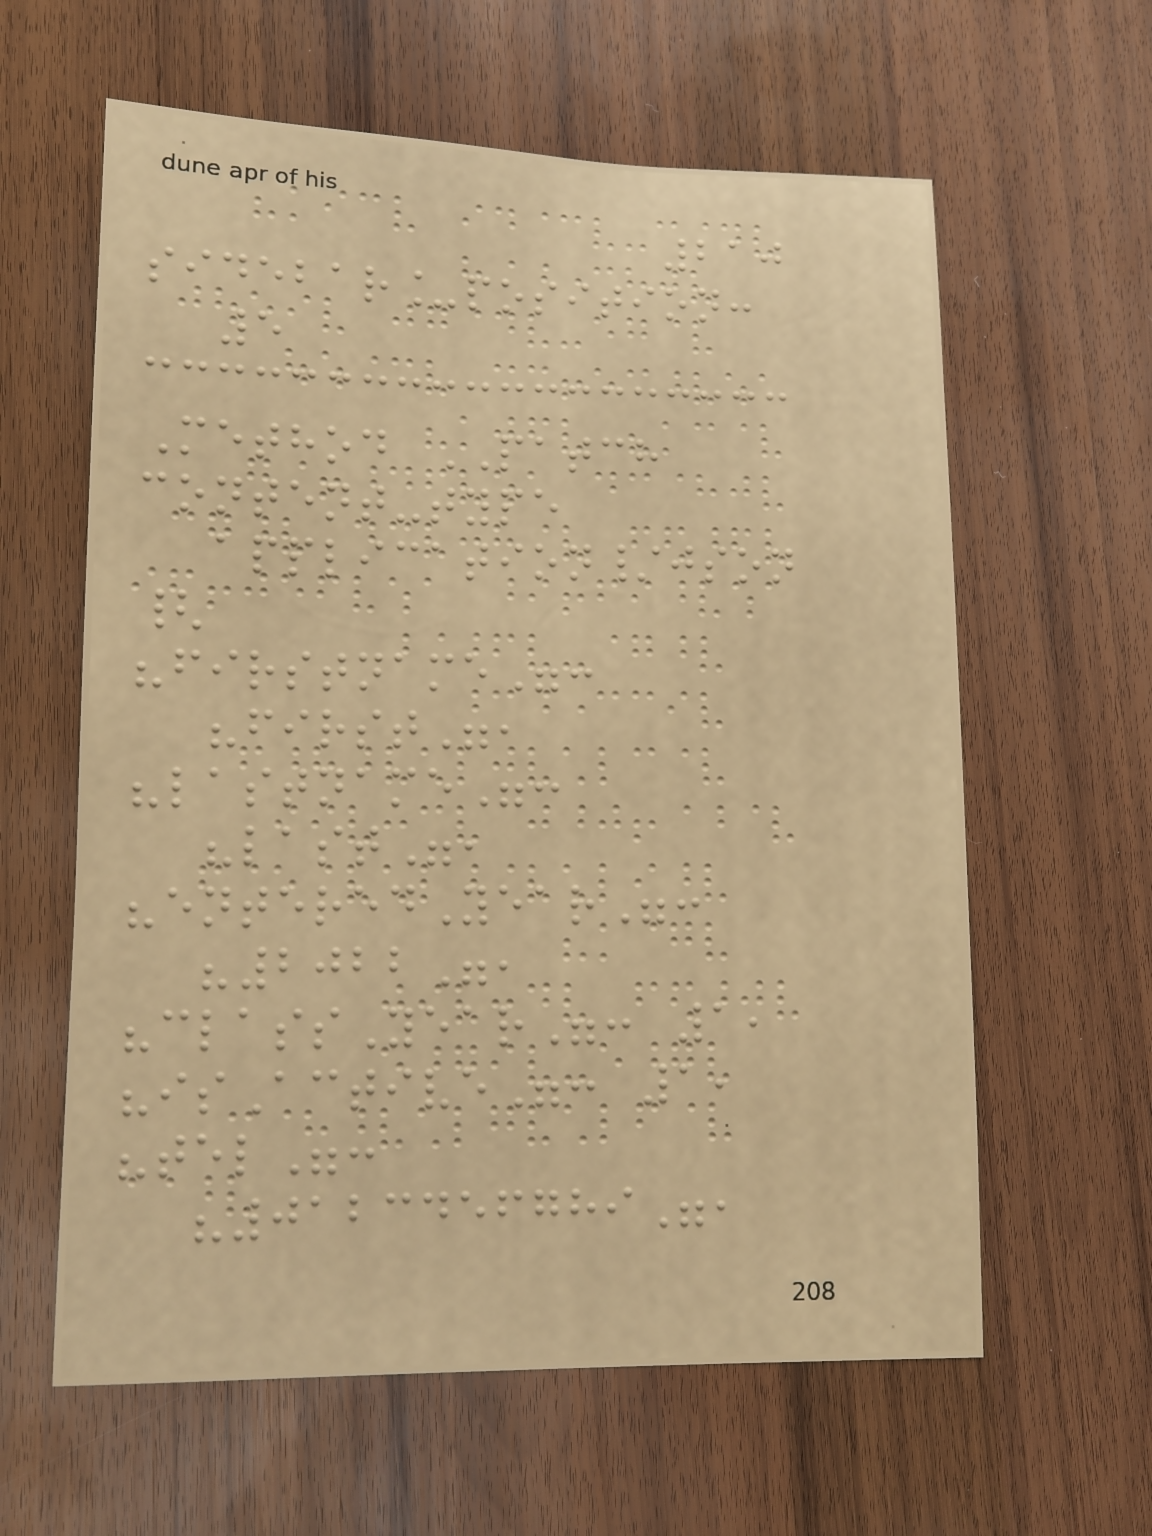210
sidebar_position:
5
Method PATCH
content-type
application/json
{
"firstname":
"first",
"lastname":
"last",
"enteredYear":
"2022",
"classYear": 1,
"isActive": 1,
"tel":
"0123456789",
